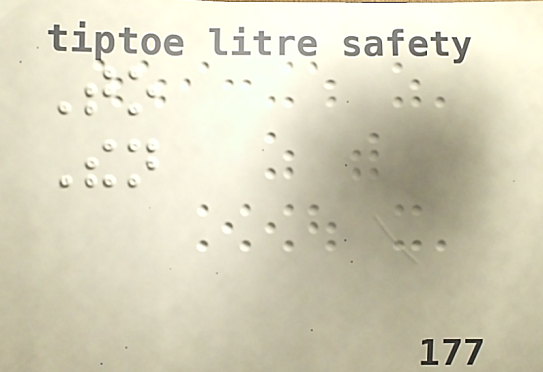To
Then
